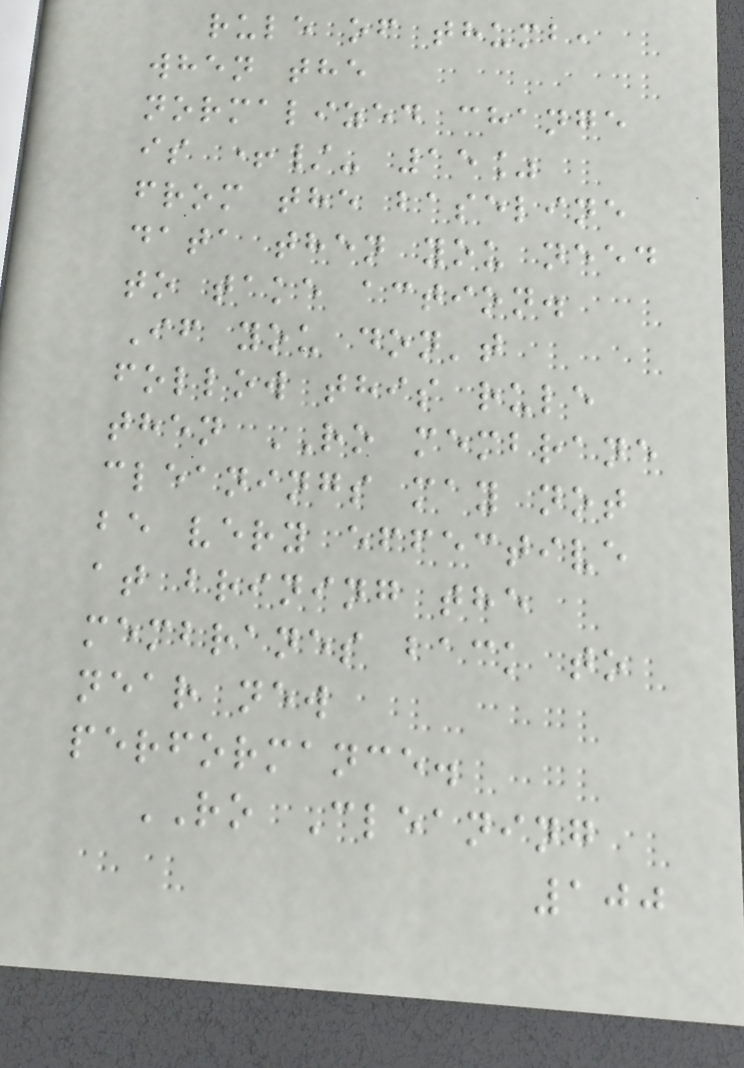rule of thumb,
when the
normalized change
is +/- 15%
from the baseline
data then you need
to take action.
If you don't
follow this rule
then RO membrane
cleanings may not
be very effective
at brining the
membranes back to
near new
performance.
RO Cleaning
100
